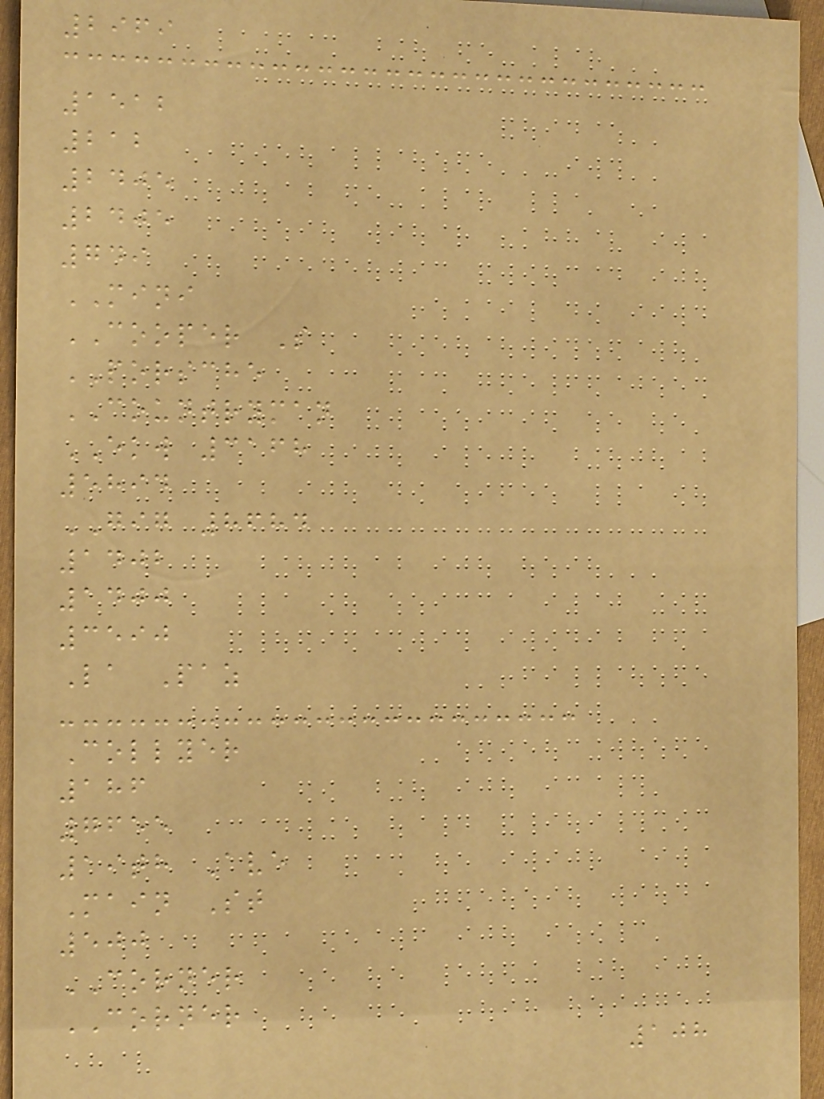2969
1512
212
2405
2405
749
MINI
COOPER S
PORSCHE
COUNTRYMAN
EKW 3168
5894
GIG 8684
1402
1400
3590
La Paz
Collyer
186
7655
19th Ave
Main St
500
CORNER
CORNER
108
